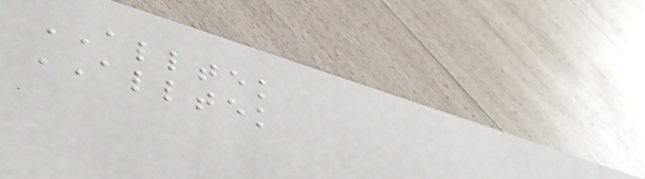ALLTEK
ALLTEK
